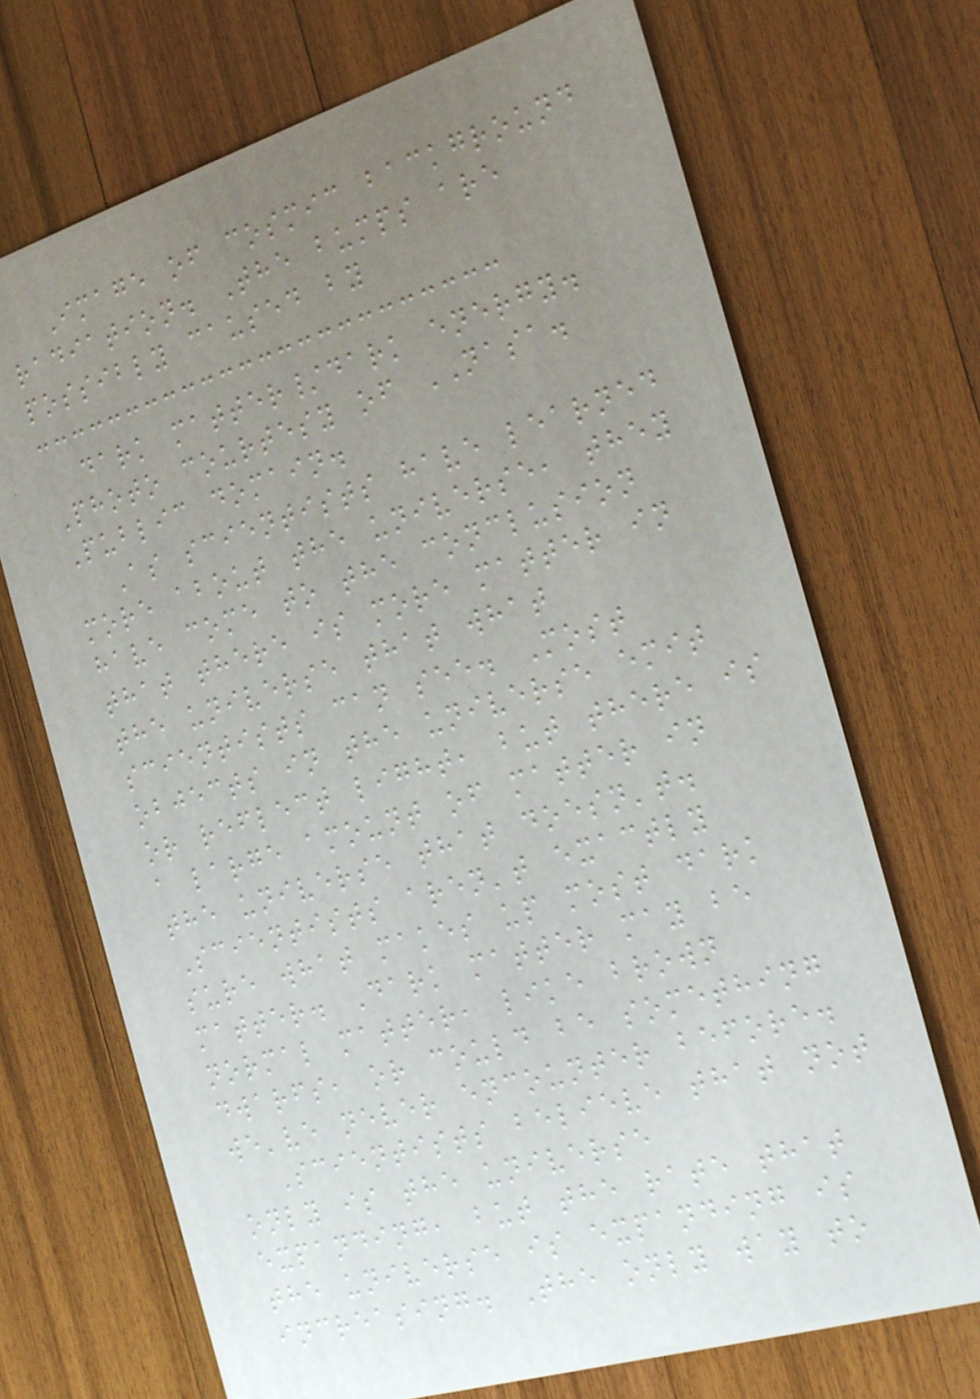Image of cosmic background
radiation. The bumps are
possibly caused by
dark matter/dark energy.
Photo courtesy of NASA.
Public domain.
As scientists have learned
more about the universe, they
have come to the conclusion
that there is more matter in
the universe that what
scientists can see. Most
objects in the universe emit
or reflect light, but there is
a large amount of matter in
the universe that doesn't.
Scientists aren't exactly
sure what makes up most dark
matter. Dark matter may be
normal matter, like brown
dwarfs, or could be something
we've never encounter before.
Scientists believe that not
only is the universe
expanding, but the rate that
the universe is expanding is
increasing. The only way to
